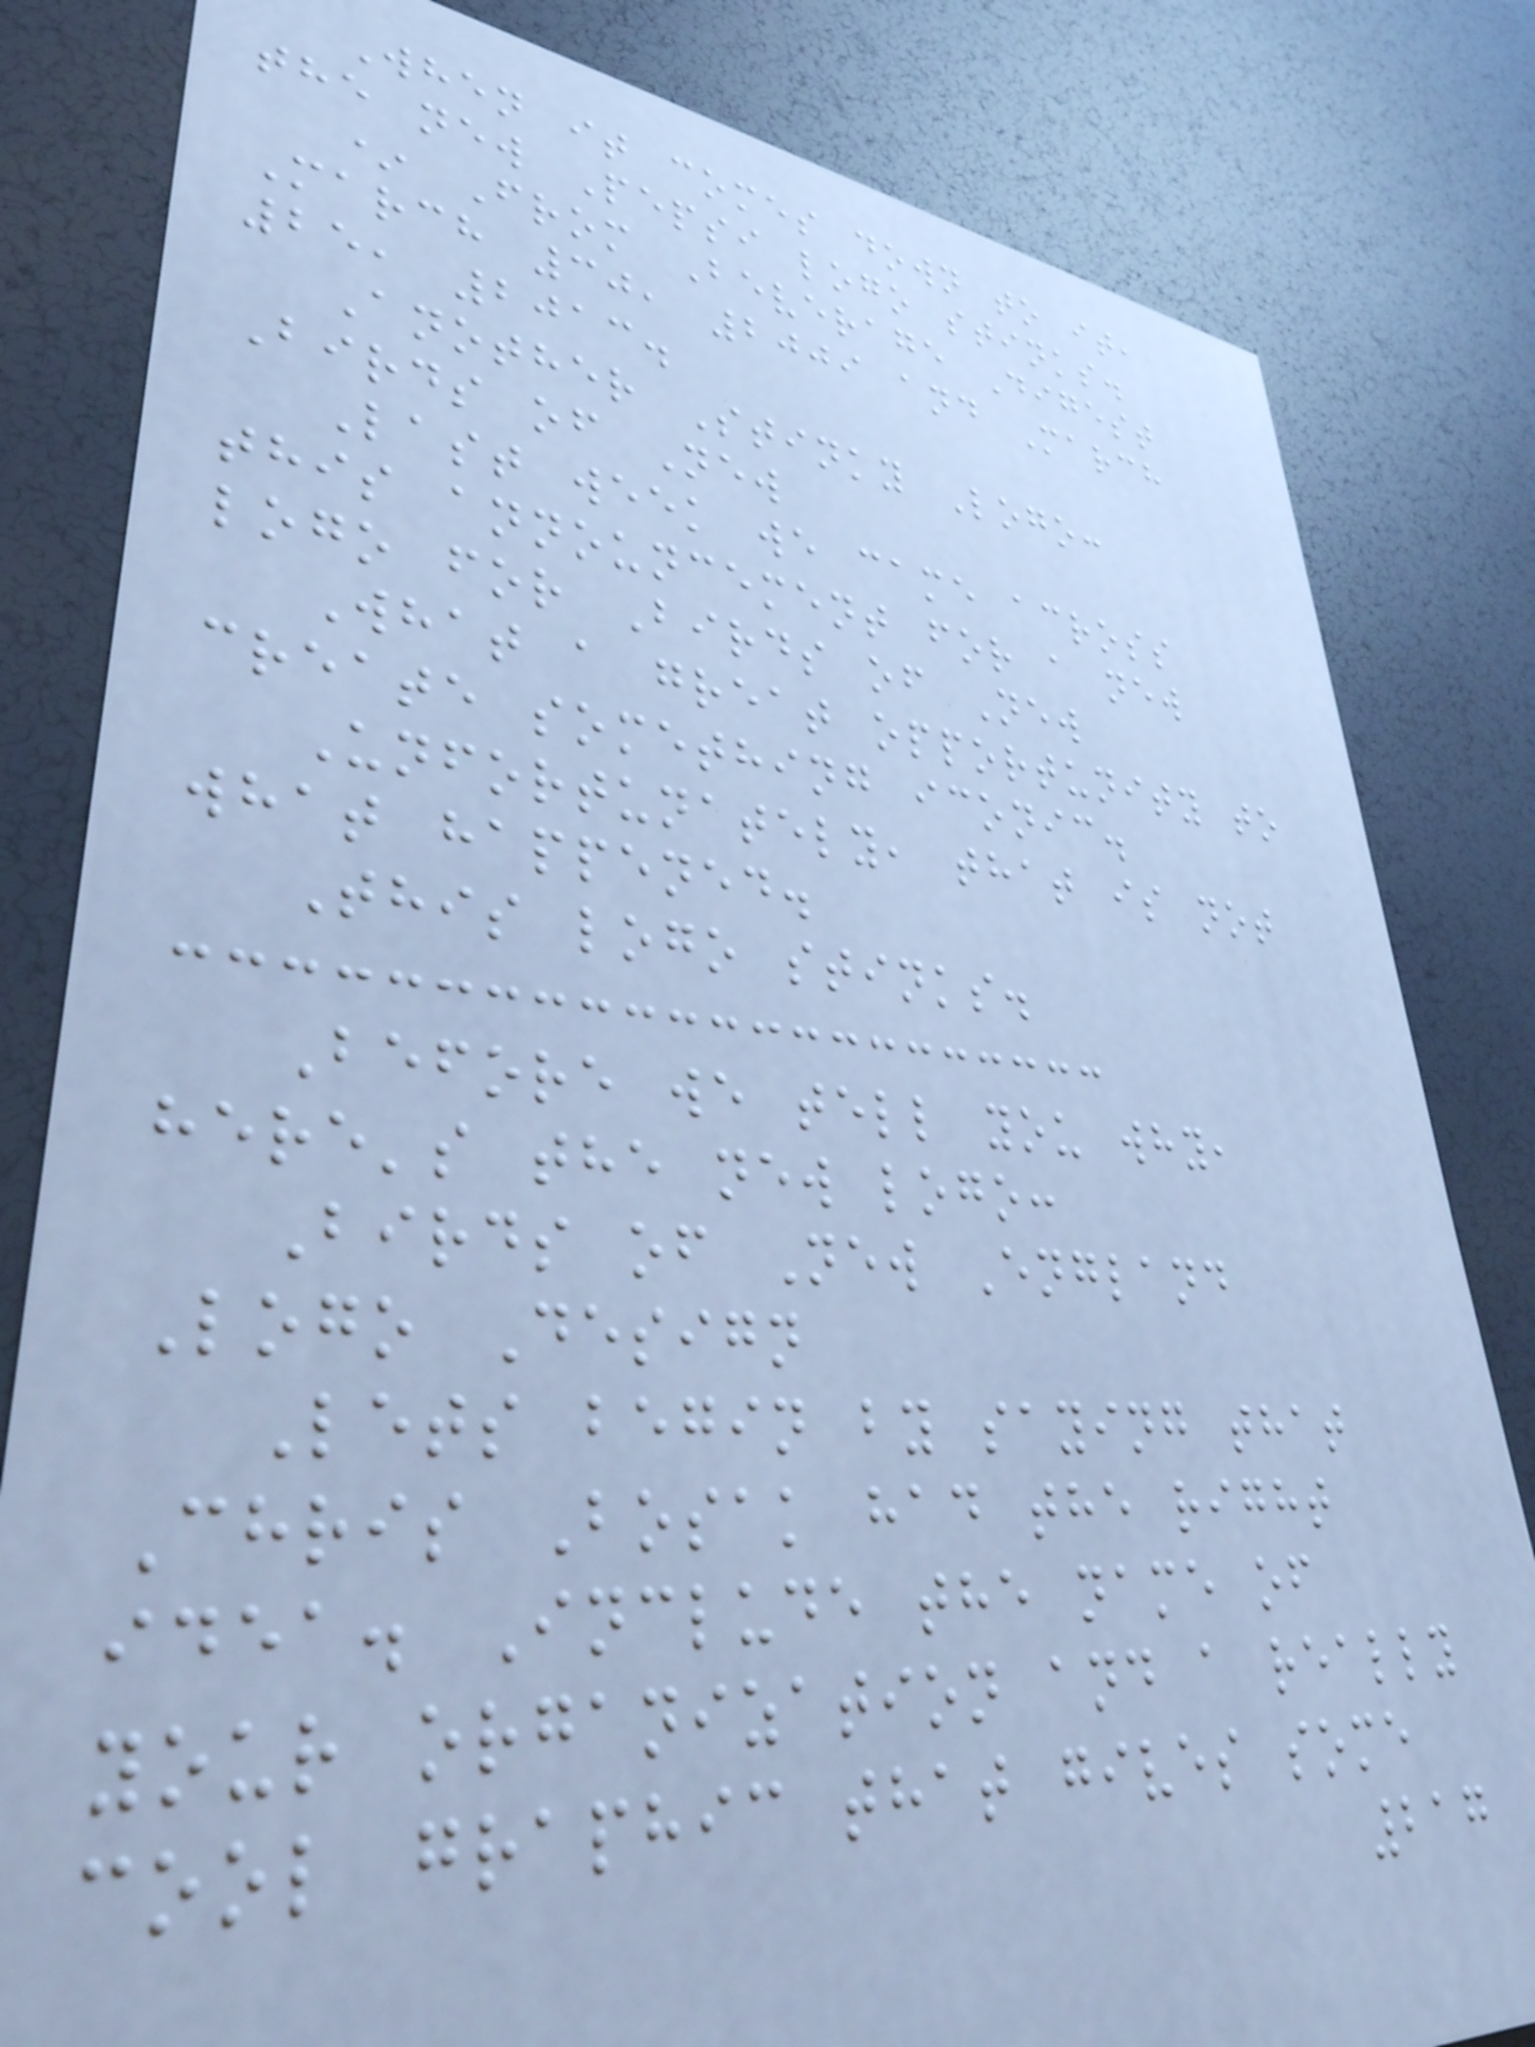When it comes down to it,
the new Pepsi logo stinks.
* From Beverage Digest
March 30, 2009 and March
25, 2013.
Another Stinky Logo:
Birds of New
Last week we came across
this announcement for a new
logo for Birds of New
What a great opportunity to
create something iconic.
Unfortunately, that is not
what happened.
This logo stinks.
Before we tell you why,
here's the new logo:
Birds of New England
Logo Design
Lets begin by saying that
Chris Bosak had the right
idea. Include the name of
your organization and a really
cool graphic that gives some
217
